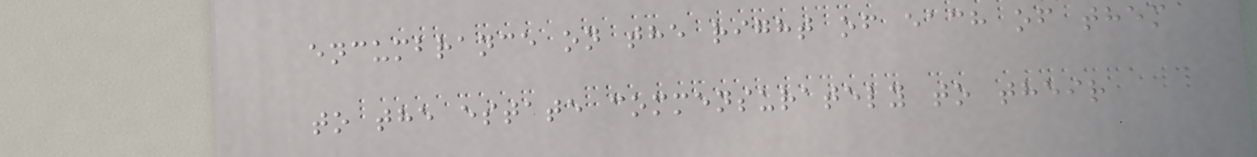encumbrance on the right of each of them
to the estate commensurately to their
